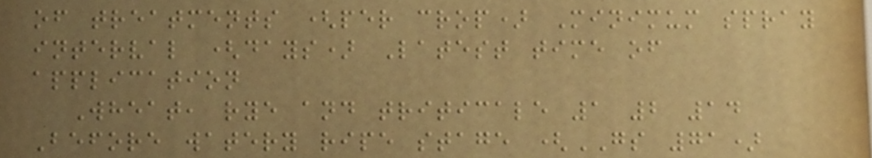of treatments (per crop) Minimum spray
interval (days) Latest time of
application
Wheat, rye and triticale 1 2 14
Before watery ripe stage (GS 71)
